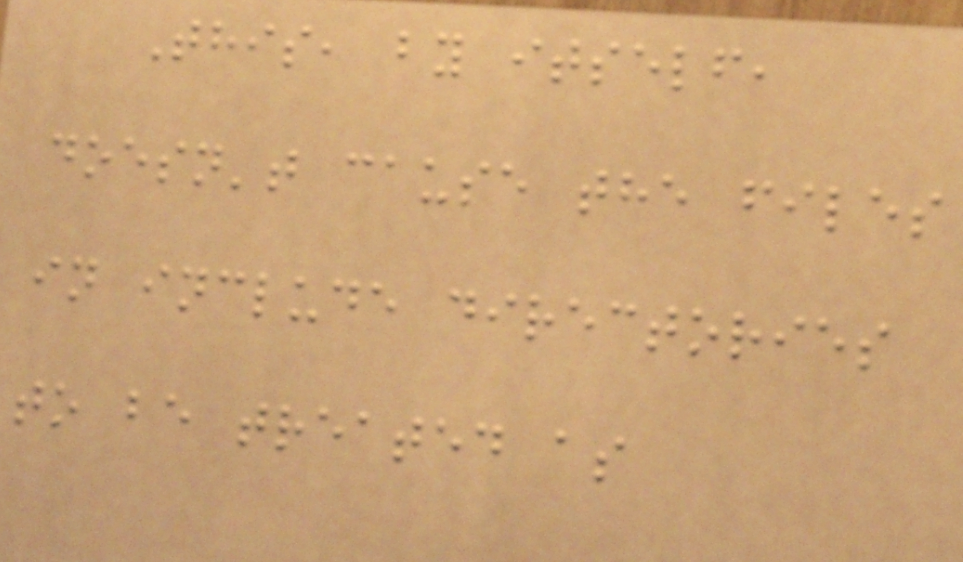This, by itself,
doesn't cause the files
in include directories
to be treated as
